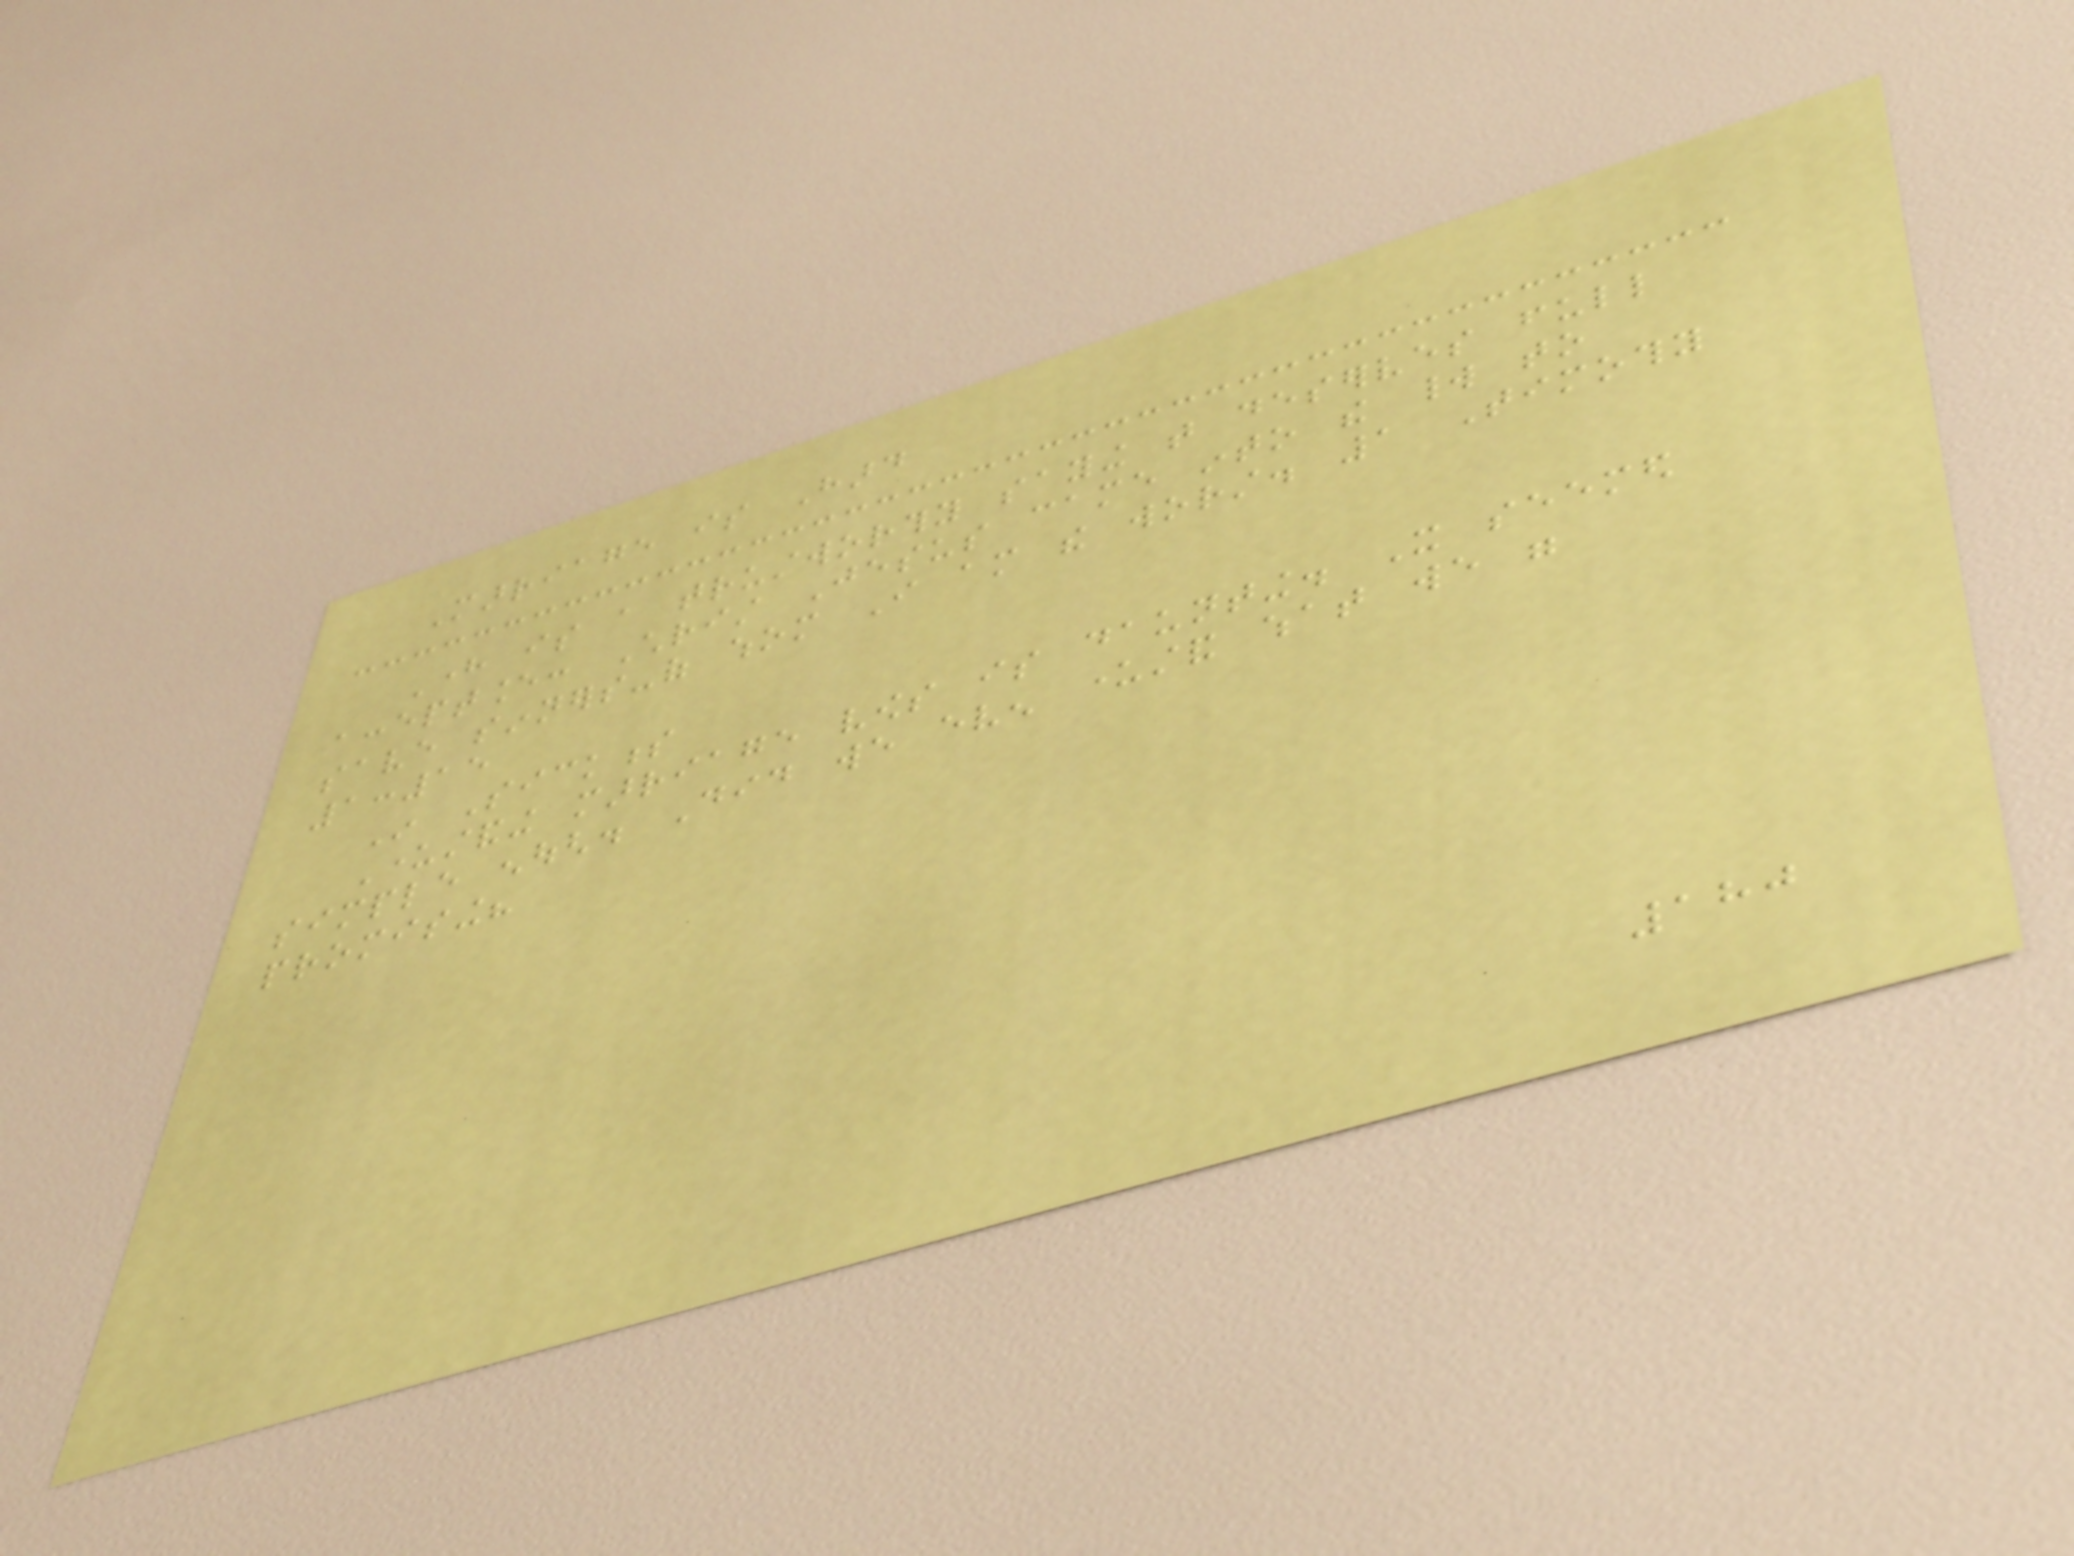Marriage is Hard
Here is a trustworthy saying that deserves full
acceptance: Christ Jesus came into the world to
save sinners-of whom I am the worst. 1 Timothy
1:15
In Sickness
Understanding marriage vows is daunting. It seemed
simple enough. Did we even understand what we were
promising?
180
